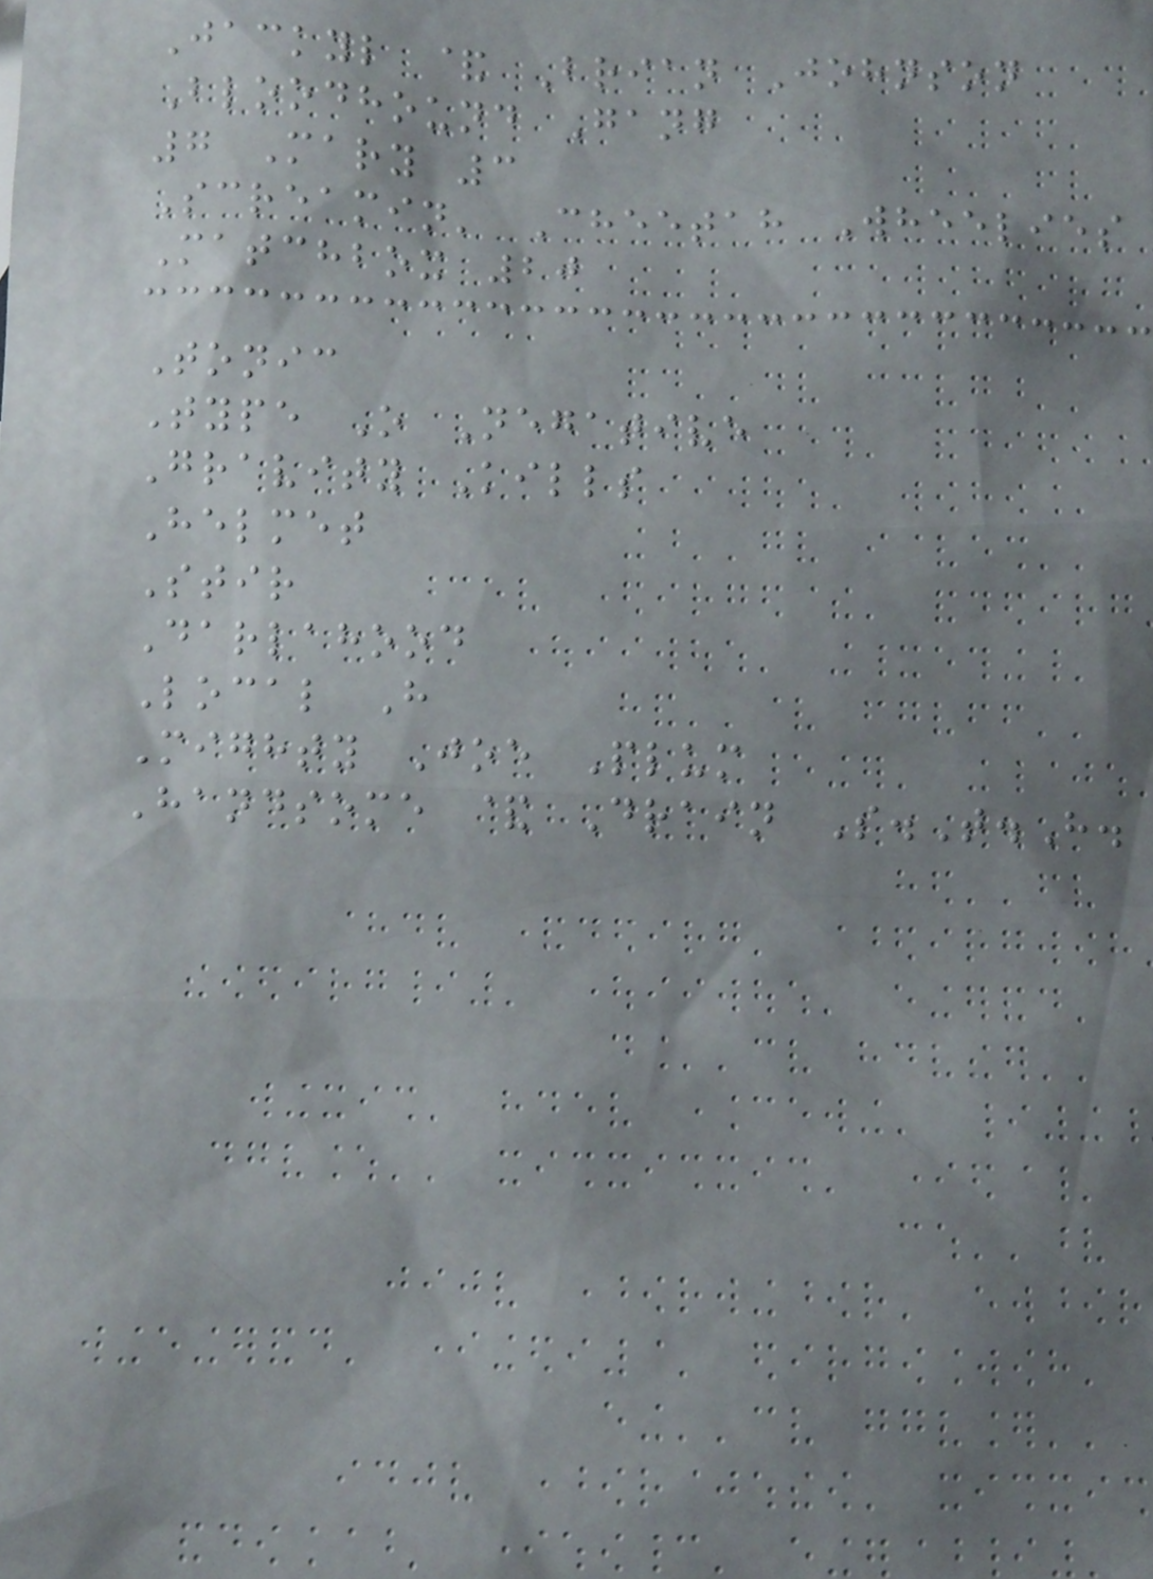Jackyl & Brian Johnson
Bloodhound Gang
7 Mary 3
Screamin' Cheetah Wheelies
Matchbox 20
Tonic
Type O Negative
Gravity Kills
Helmet
Stir
Darlahood
Local H
Mighty Joe Plum
Handsome & Drain S.T.H.
